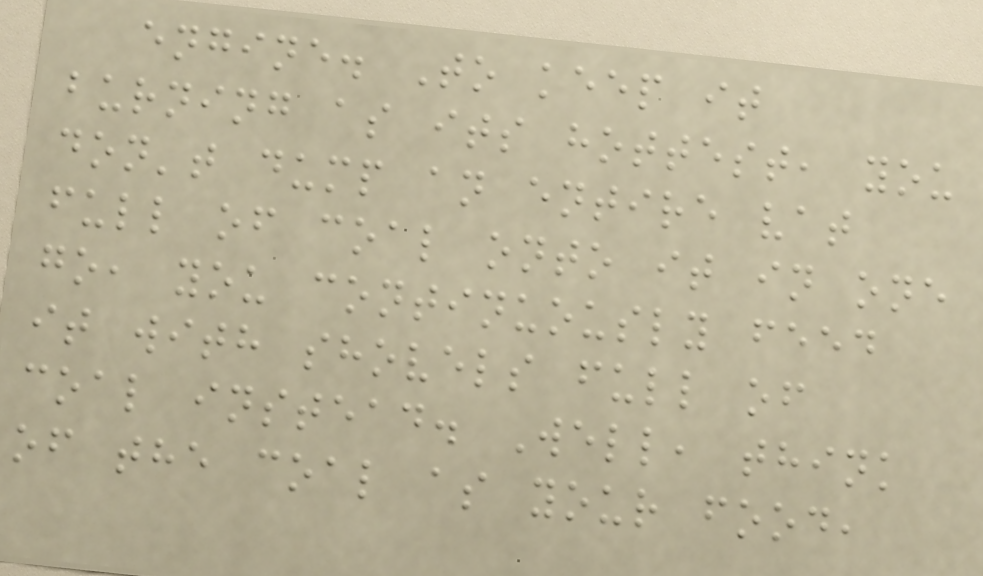engine. To keep it
burning as its hottest, you
don't dump an entire vat
full of coal onto it in one
go, you continuously feed
it with shovels full of
coal instead. Well, think
of the coal as your food,
